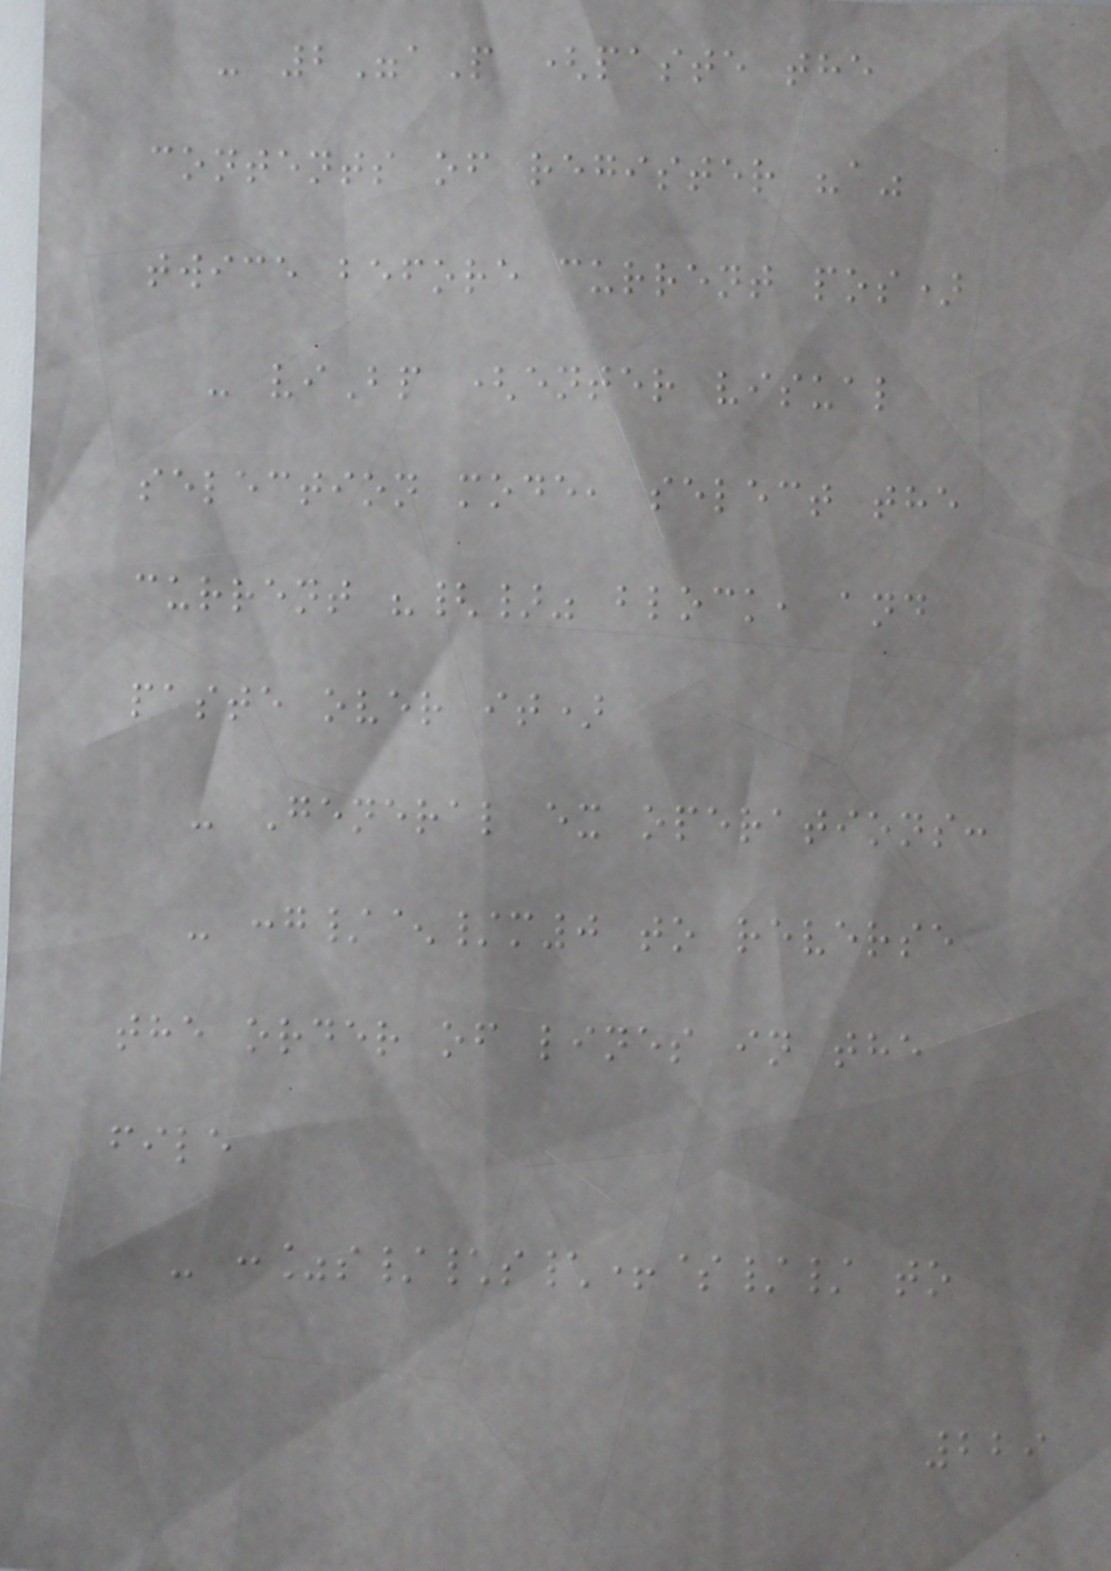- 2"aP (paste the
contents of register "a"
twice before current pos)
- viBp (enter visual
selection mode, select the
current "{}" block, and
paste over it)
- General ex operations:
- :g/^/m0 to reverse
the order of lines in the
file
- :%s/\s\+$// to
229
